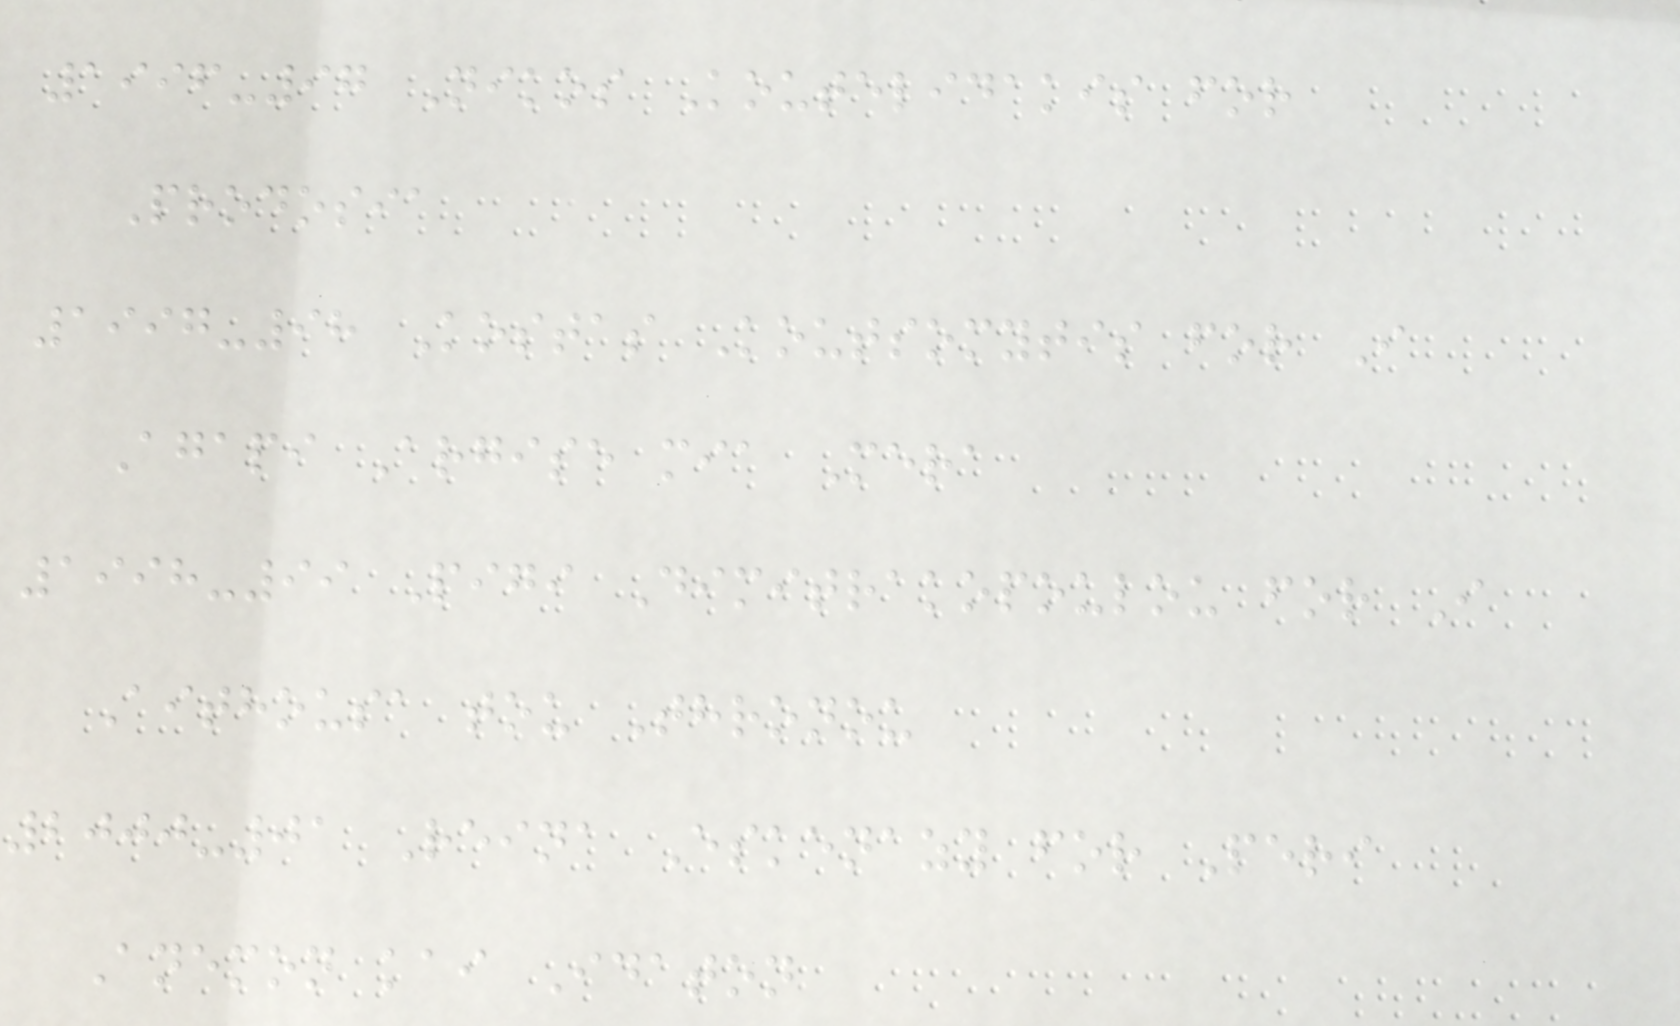1996-97 Nikos Koutelidakis for
Prodosia
1997-98 Kostas Koutsomytis for I
Agapi Argise mia Mera
1998-99 Pigi Dimitrakopoulou for I
Aithousa tou Thronou
2000-01 Reina Eskenazy for Peri
Anemon kai Idaton
